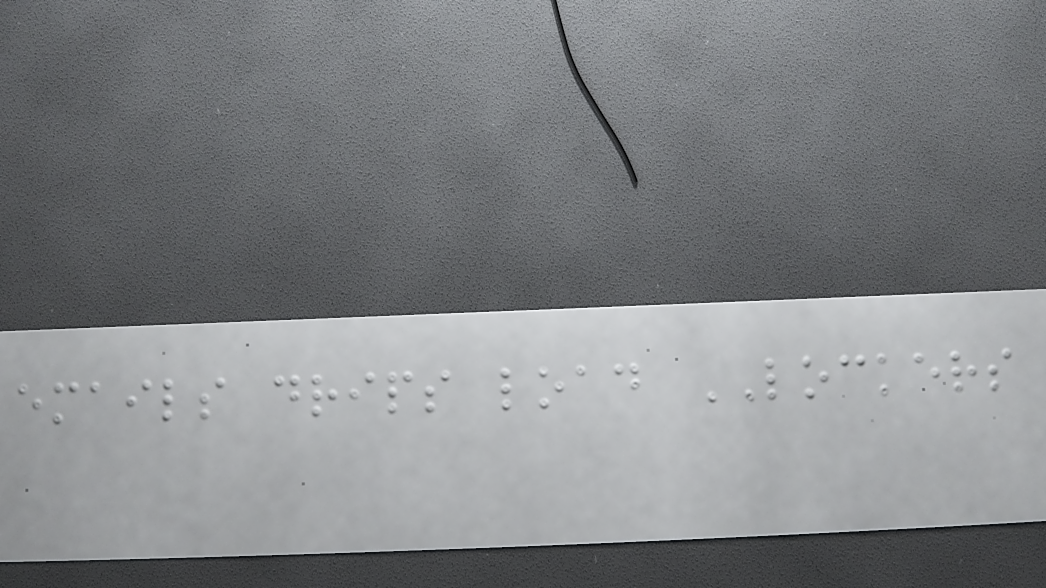emails drips load LOCKERS
